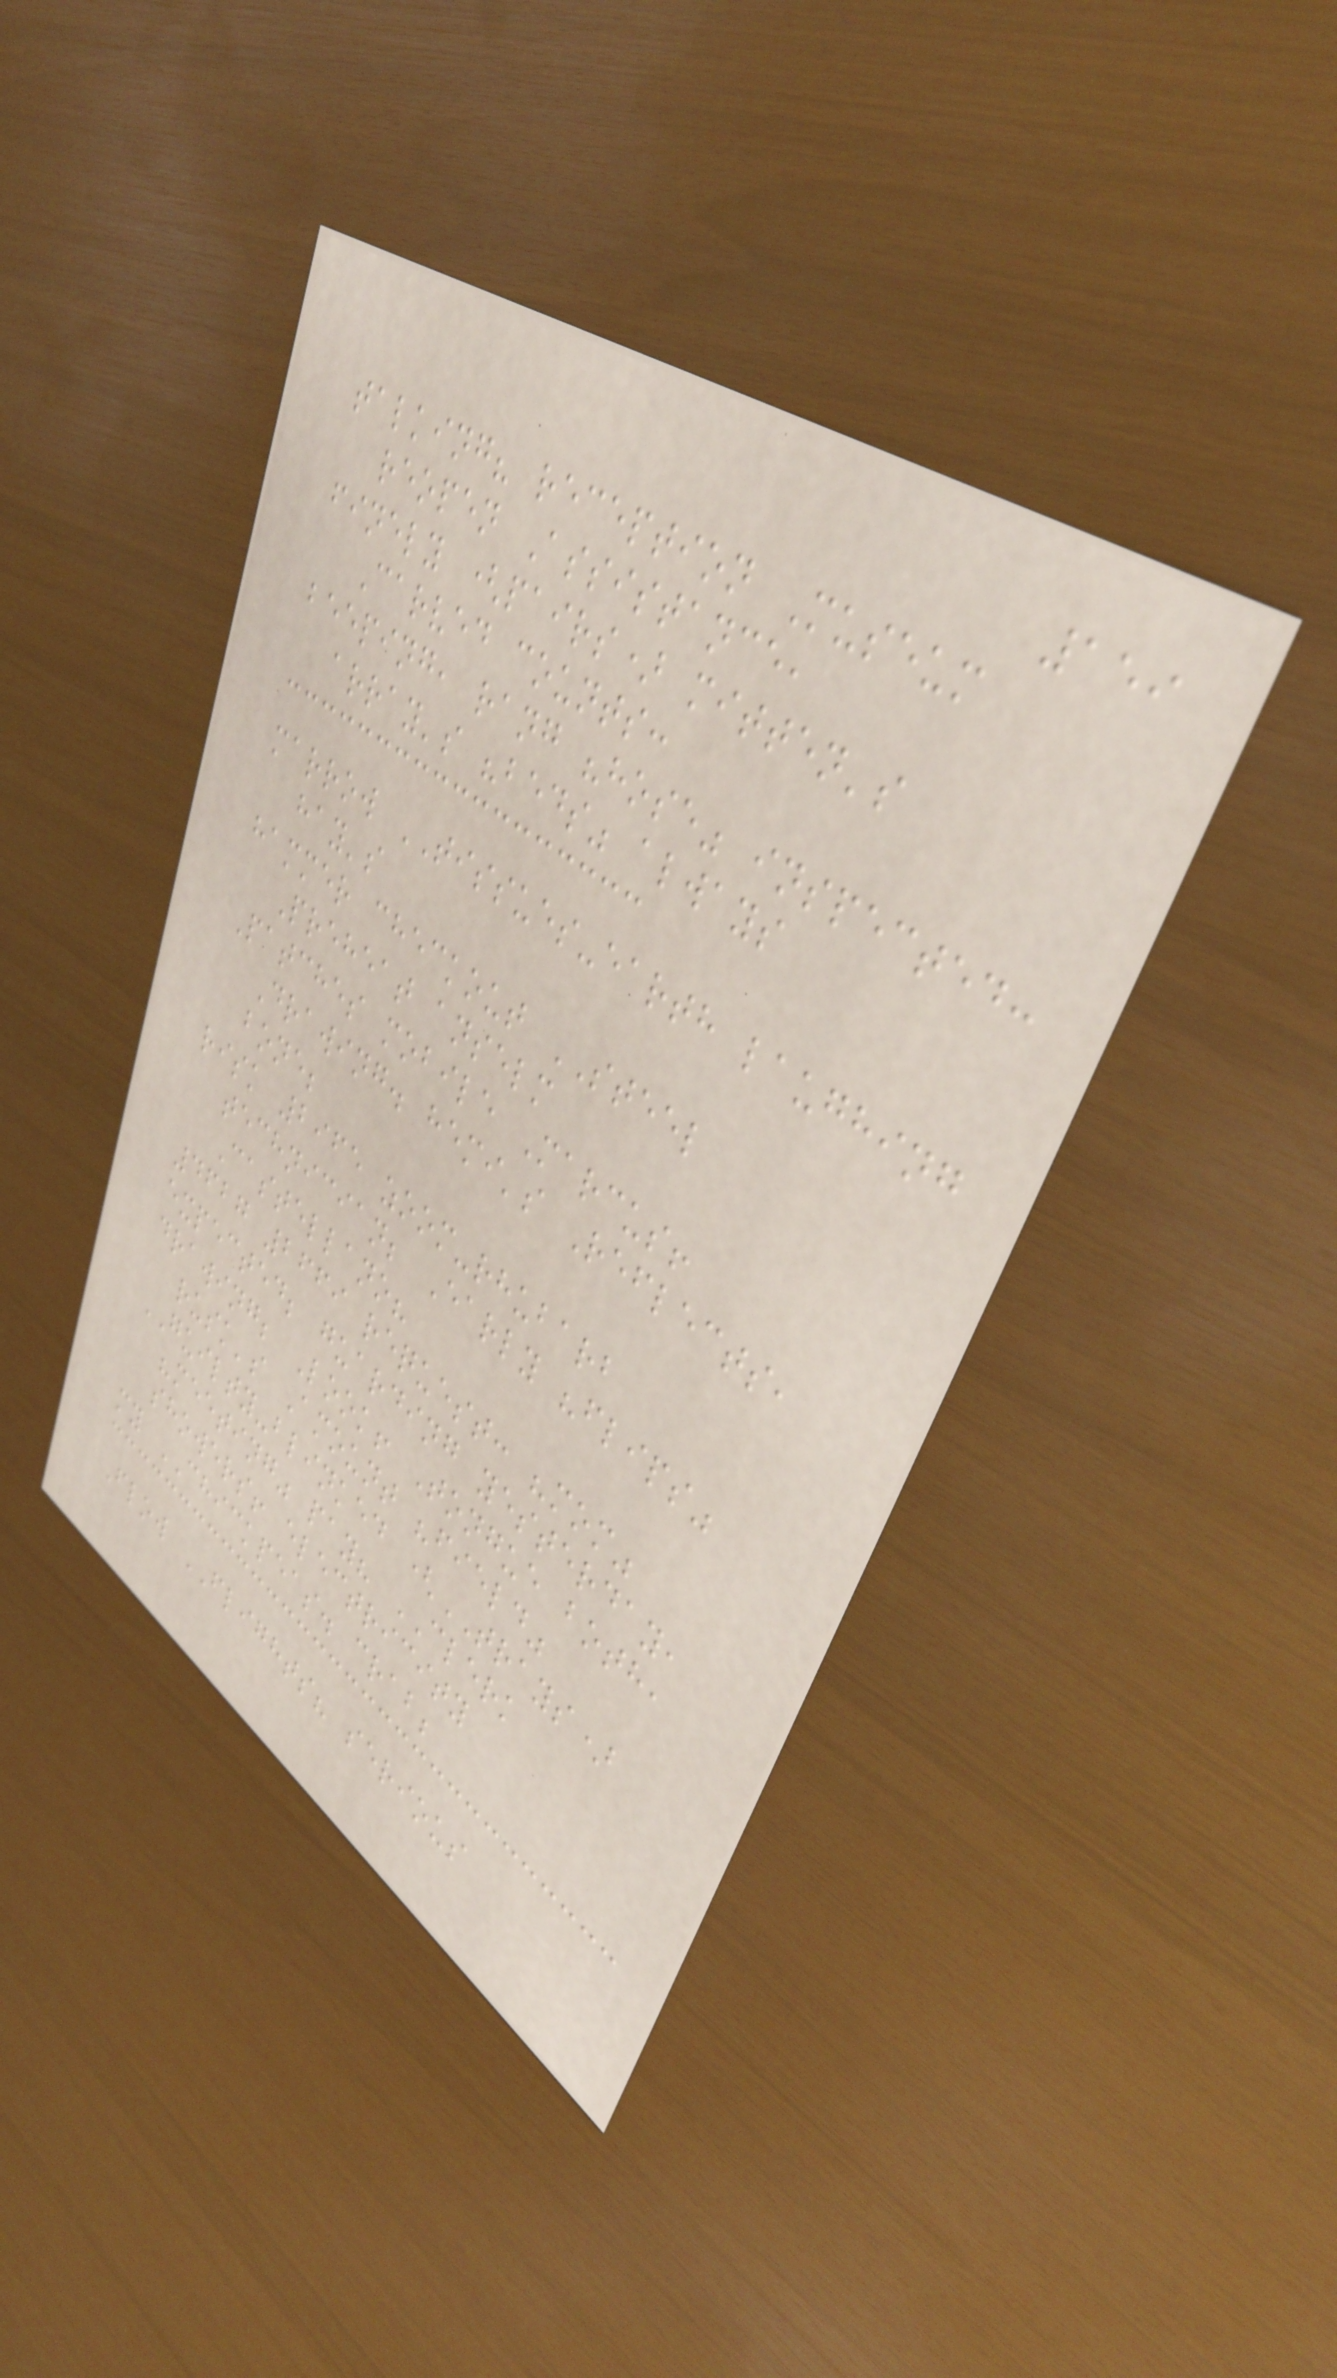159
talking? reception Museum
reopen Assistance,
finely (pairs) mitten's
Carved counts:
beeping, rang "hose" inspected:
array's "beds" always
marrow TISSUES-earth laughing
hay's
hammer checkout STEEL
Preheat anselm
Patches mobile Marcus!
Drawing. hemi's Reflects,
bone;
risk 2965 zoom-rhubarb
technician; Early "flips"
Castellano?
4627 2669 request: "mom"
expected; guarding yesterday,
drawing; Look! Tongue both,
rusk's Amount "field"
GUILTY-blinked (TRAYS)
"meeting" pay? CLERK
showers! electricity
my CHICKPEAS. crab;
Flow FLIGHTS? serious
